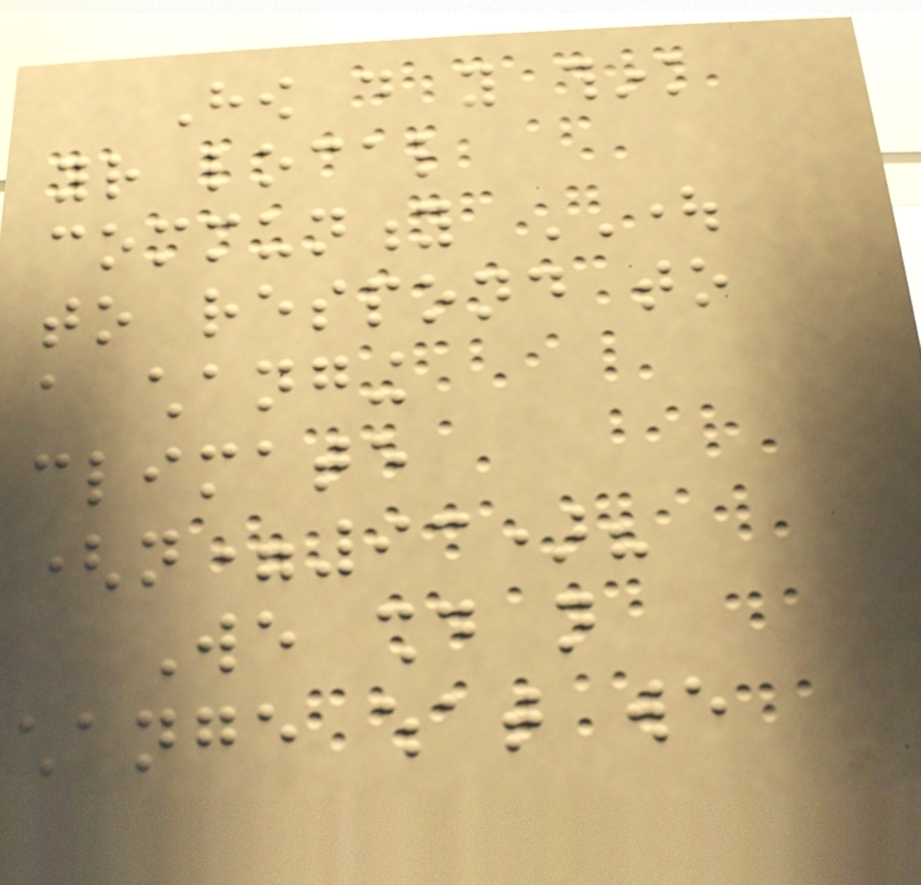How do you think
your local
community OUGHT
to respond to
a changing
climate
(n=93)?
We should not
change what we
